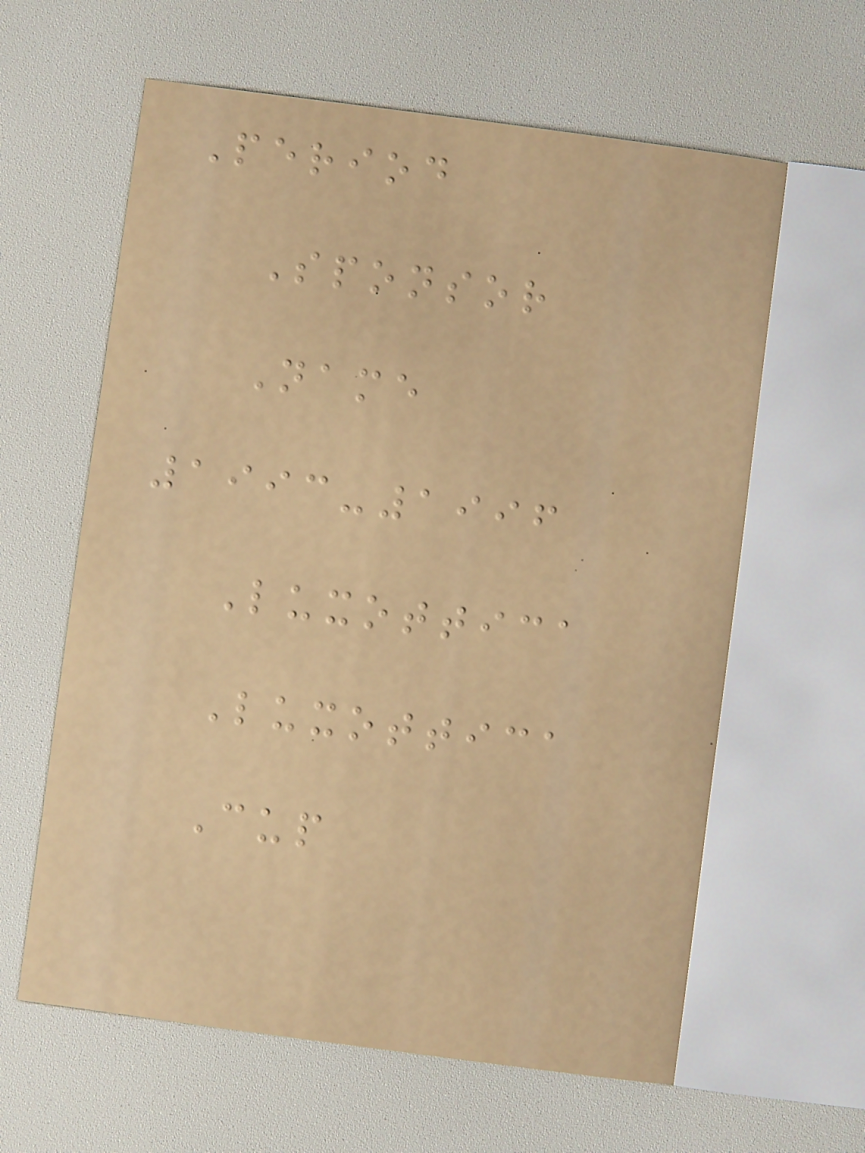Period
Sponsor
Name
1993-1996
Luxottica
Luxottica
Cup
